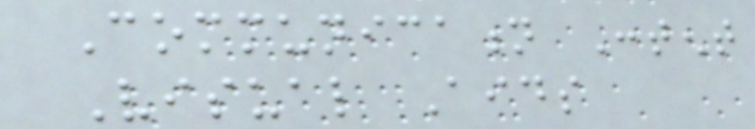Communication Content
Visual Aids
